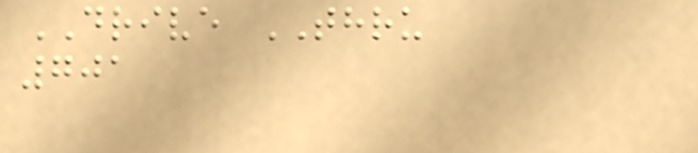DRIVE THRU
701
